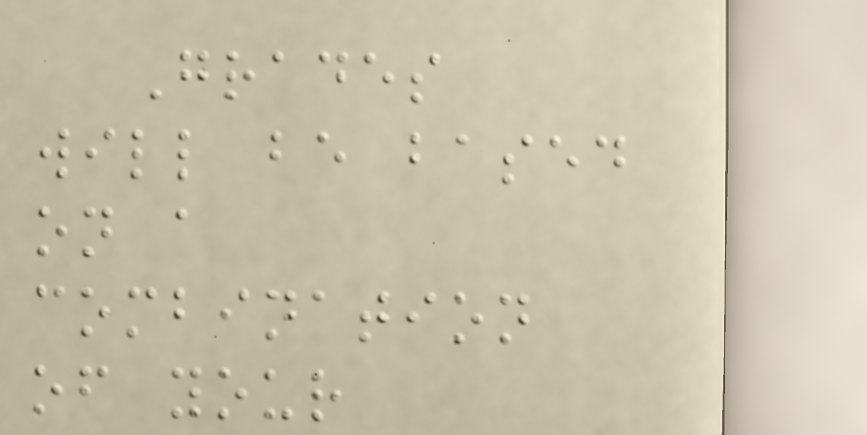Grades
will be based
on a
combination
of your
